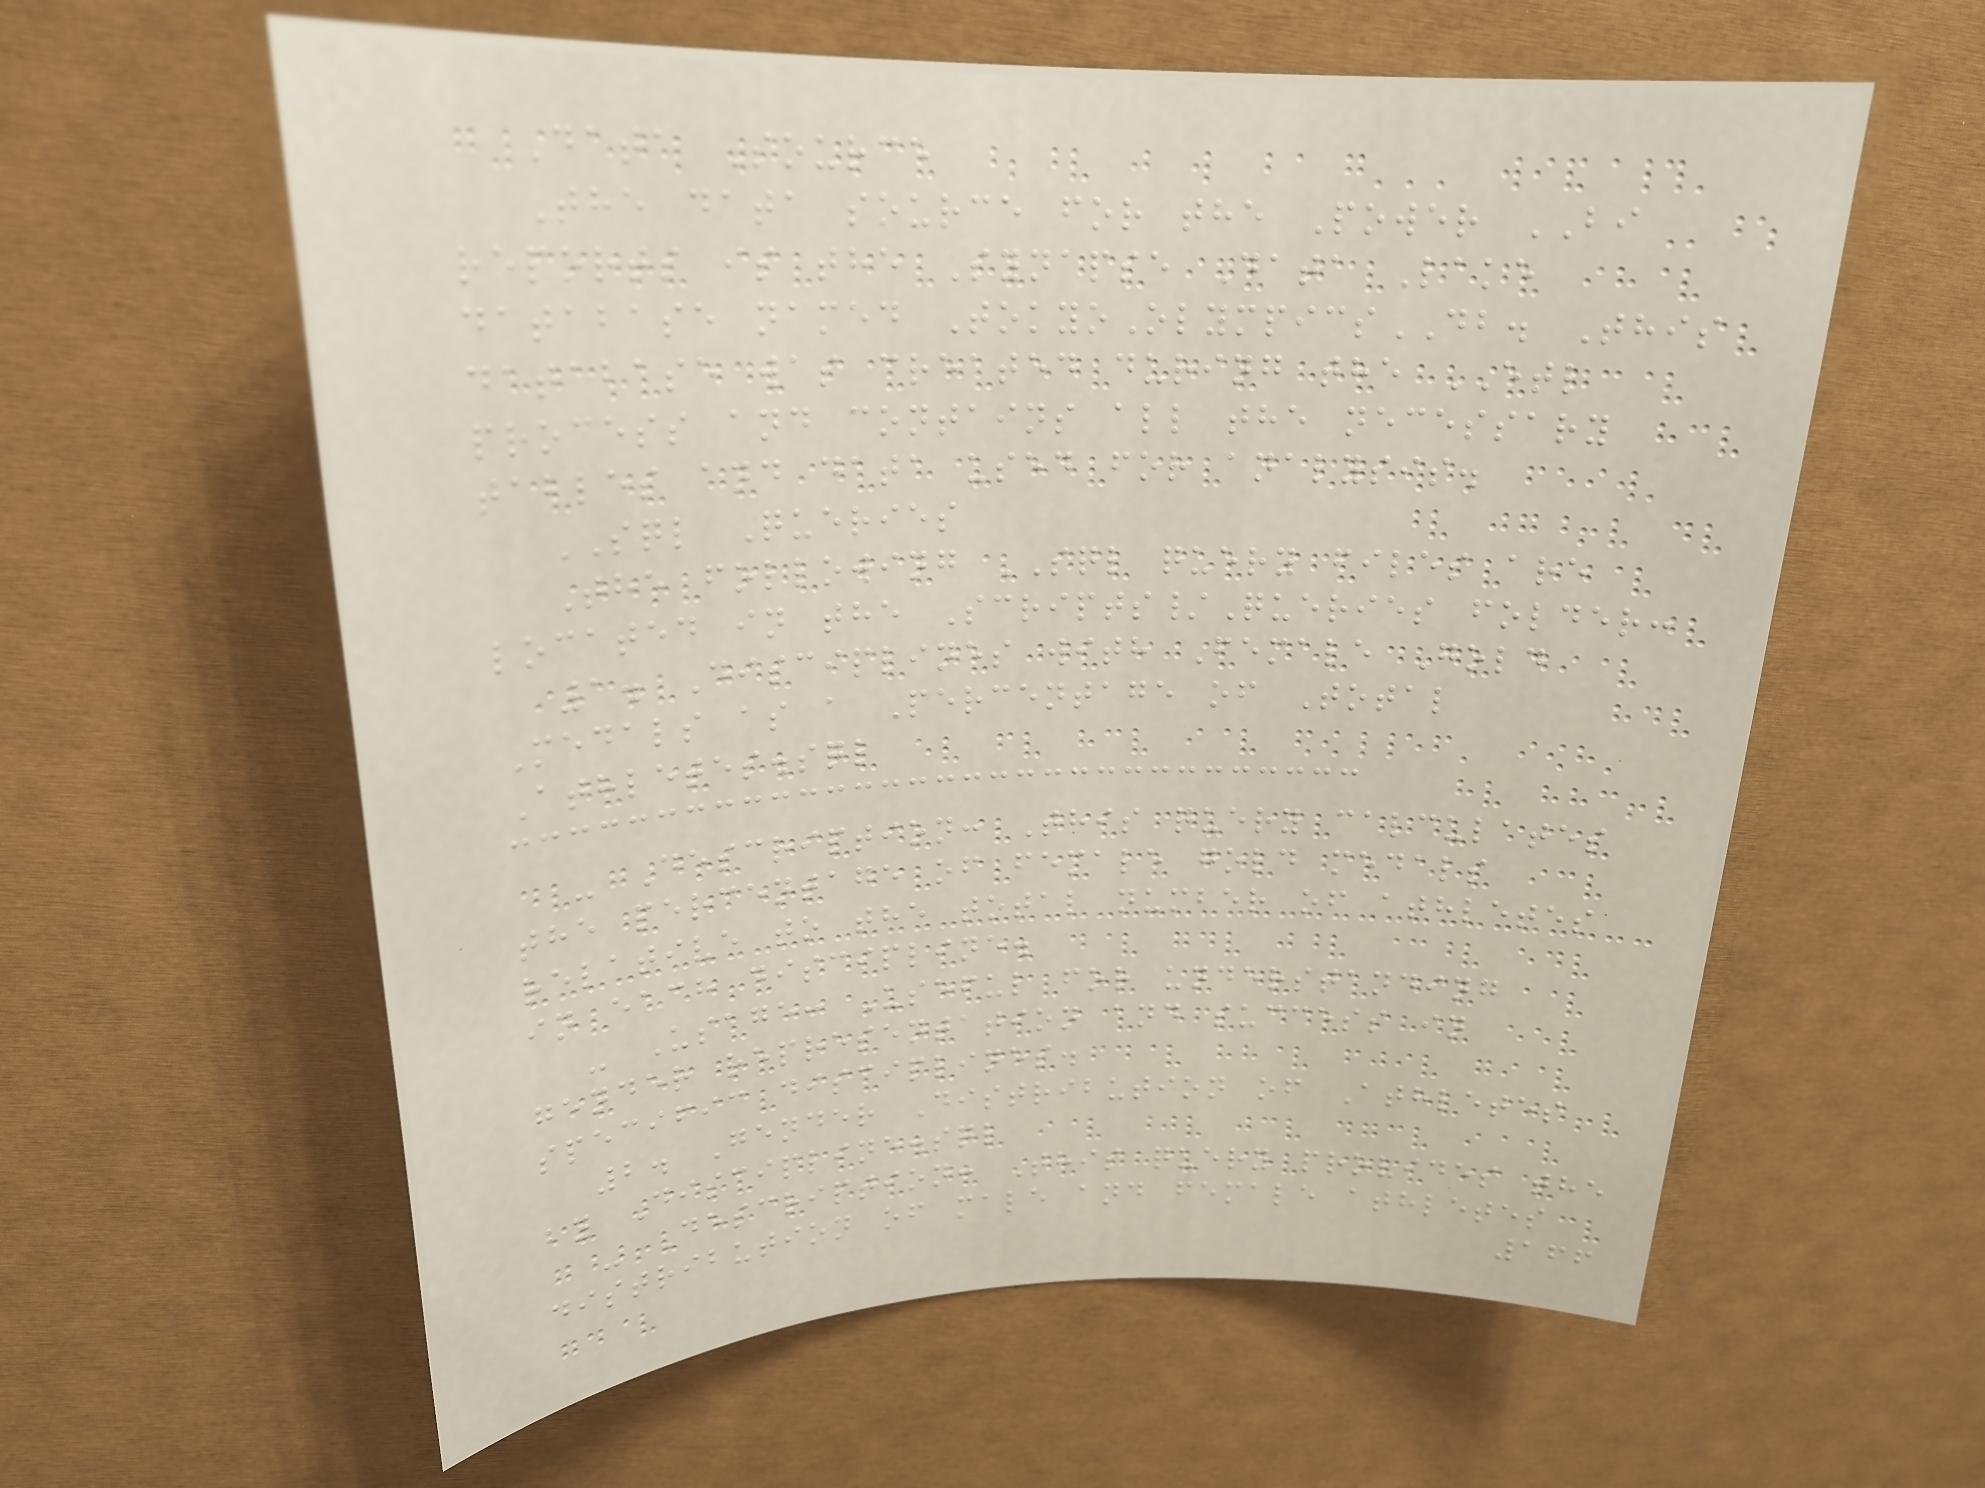Data Source
The data source for the Power BI
reports is the Synapse Data Lake
database named TokyoOlympicsDB. This
database was created during the ETL
process and contains all the necessary
tables and data used for analysis.
SQL Queries
The following SQL query files are
located in the Scripts/Queries folder:
1. Disciplines with Female Gold
Medals as a Percentage of Total
Athletes.sql
- Description: This query calculates
the percentage of female gold medals
relative to the total number of athletes
in each discipline.
- Usage: Useful for understanding
gender representation and success in
specific disciplines.
2. Gender Distribution of Athletes
by Discipline.sql
- Description: This query provides the
distribution of male and female athletes
166
